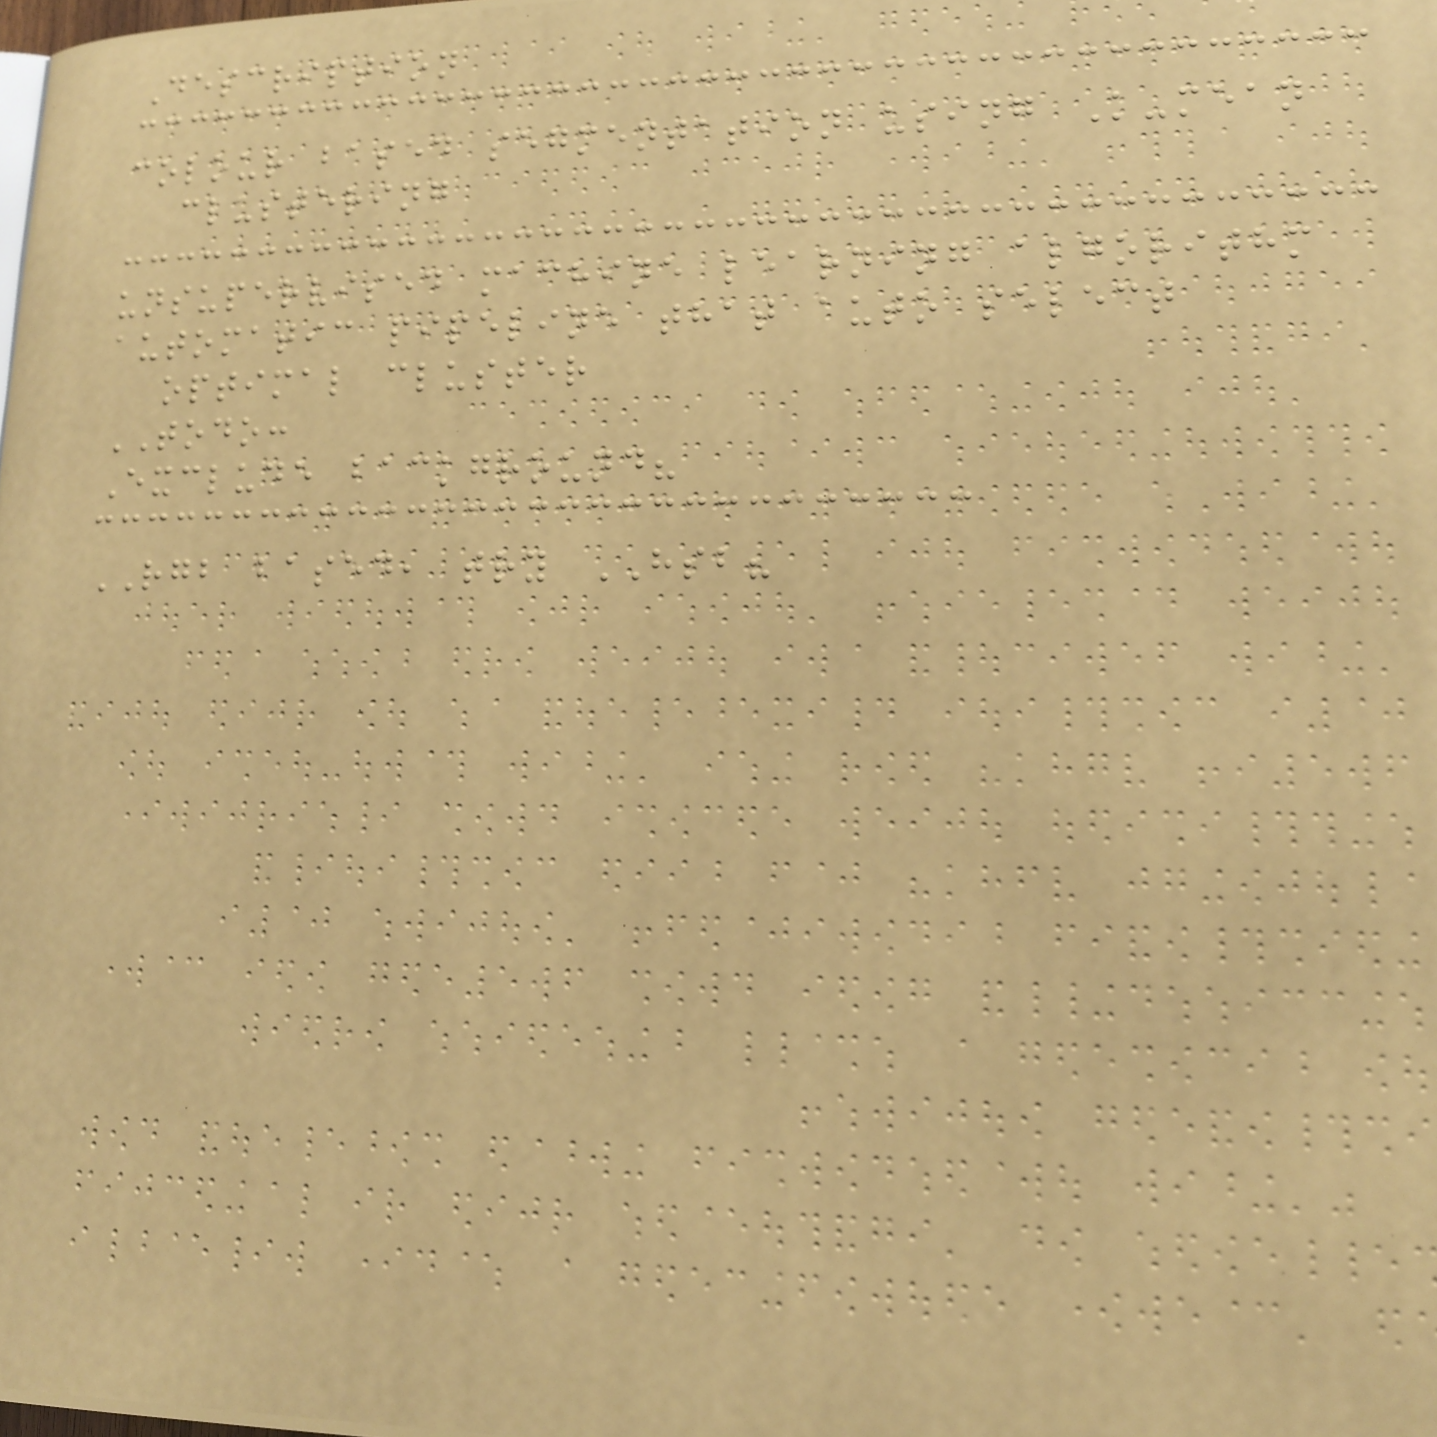Description
colour based segmentation using K-mean
clustering
unsupervised machine learning algorithm
automatic pipeline that auto select
optimal cluster
TODO:
Exclude background?
RGB based, try HSB?
